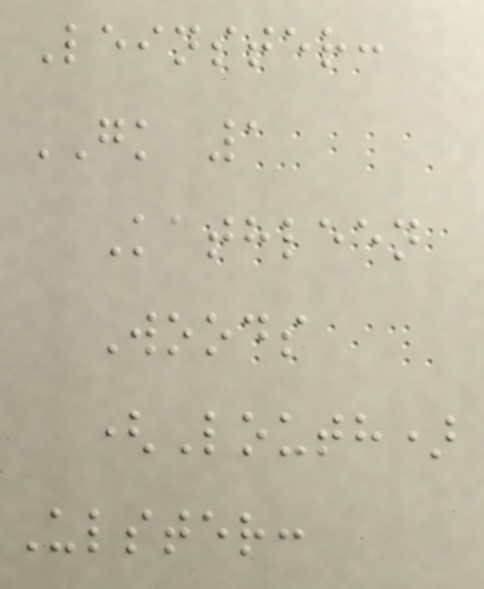Leinster:
GK 1
Kathleen
Woods
(Louth)
Ulster:
